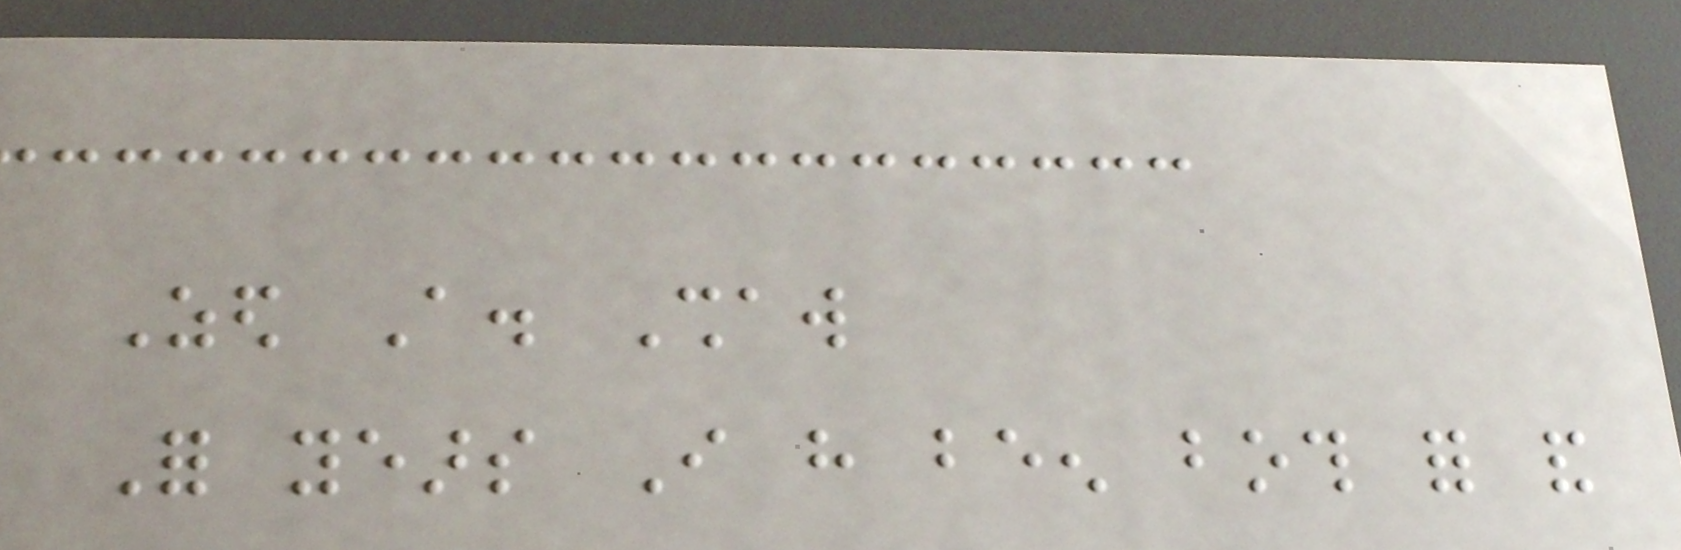Zed A. Shaw
For years I have been both for and
